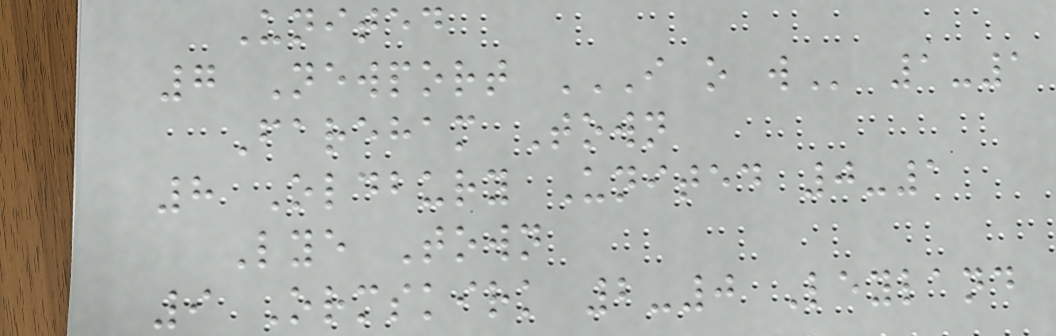United
7 Newport I O W 1-1
Fareham Town
8 Oldbury United 0-1
Lye Town
9 Ormskirk 2-0 Leyland
